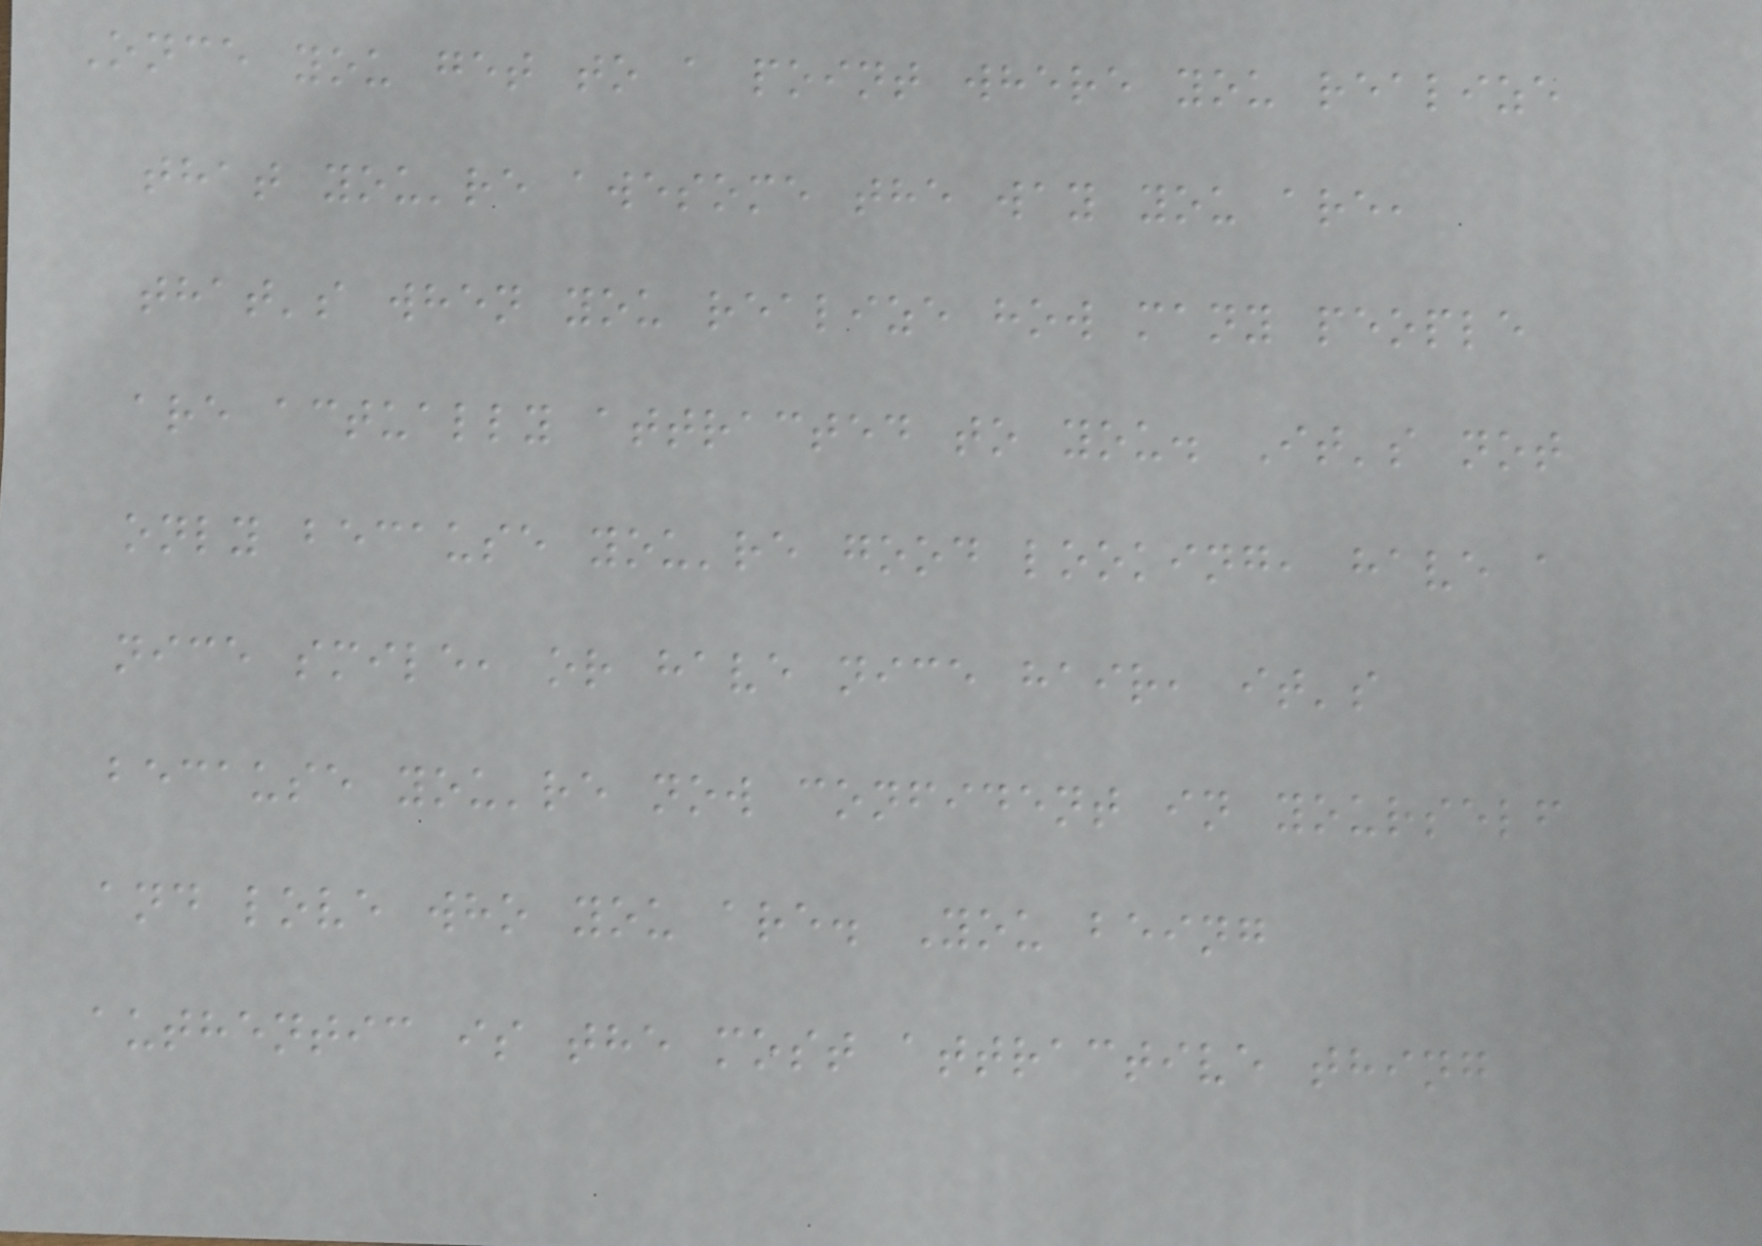Once you get to a point where you realize
that you're awesome the way you are,
that's when you realize how many people
are actually attracted to you. It's not
only because you're good looking, have a
nice smile, or have nice hair, it's
because you're now confident in yourself
and love who you are. You being
authentic is the most attractive thing
